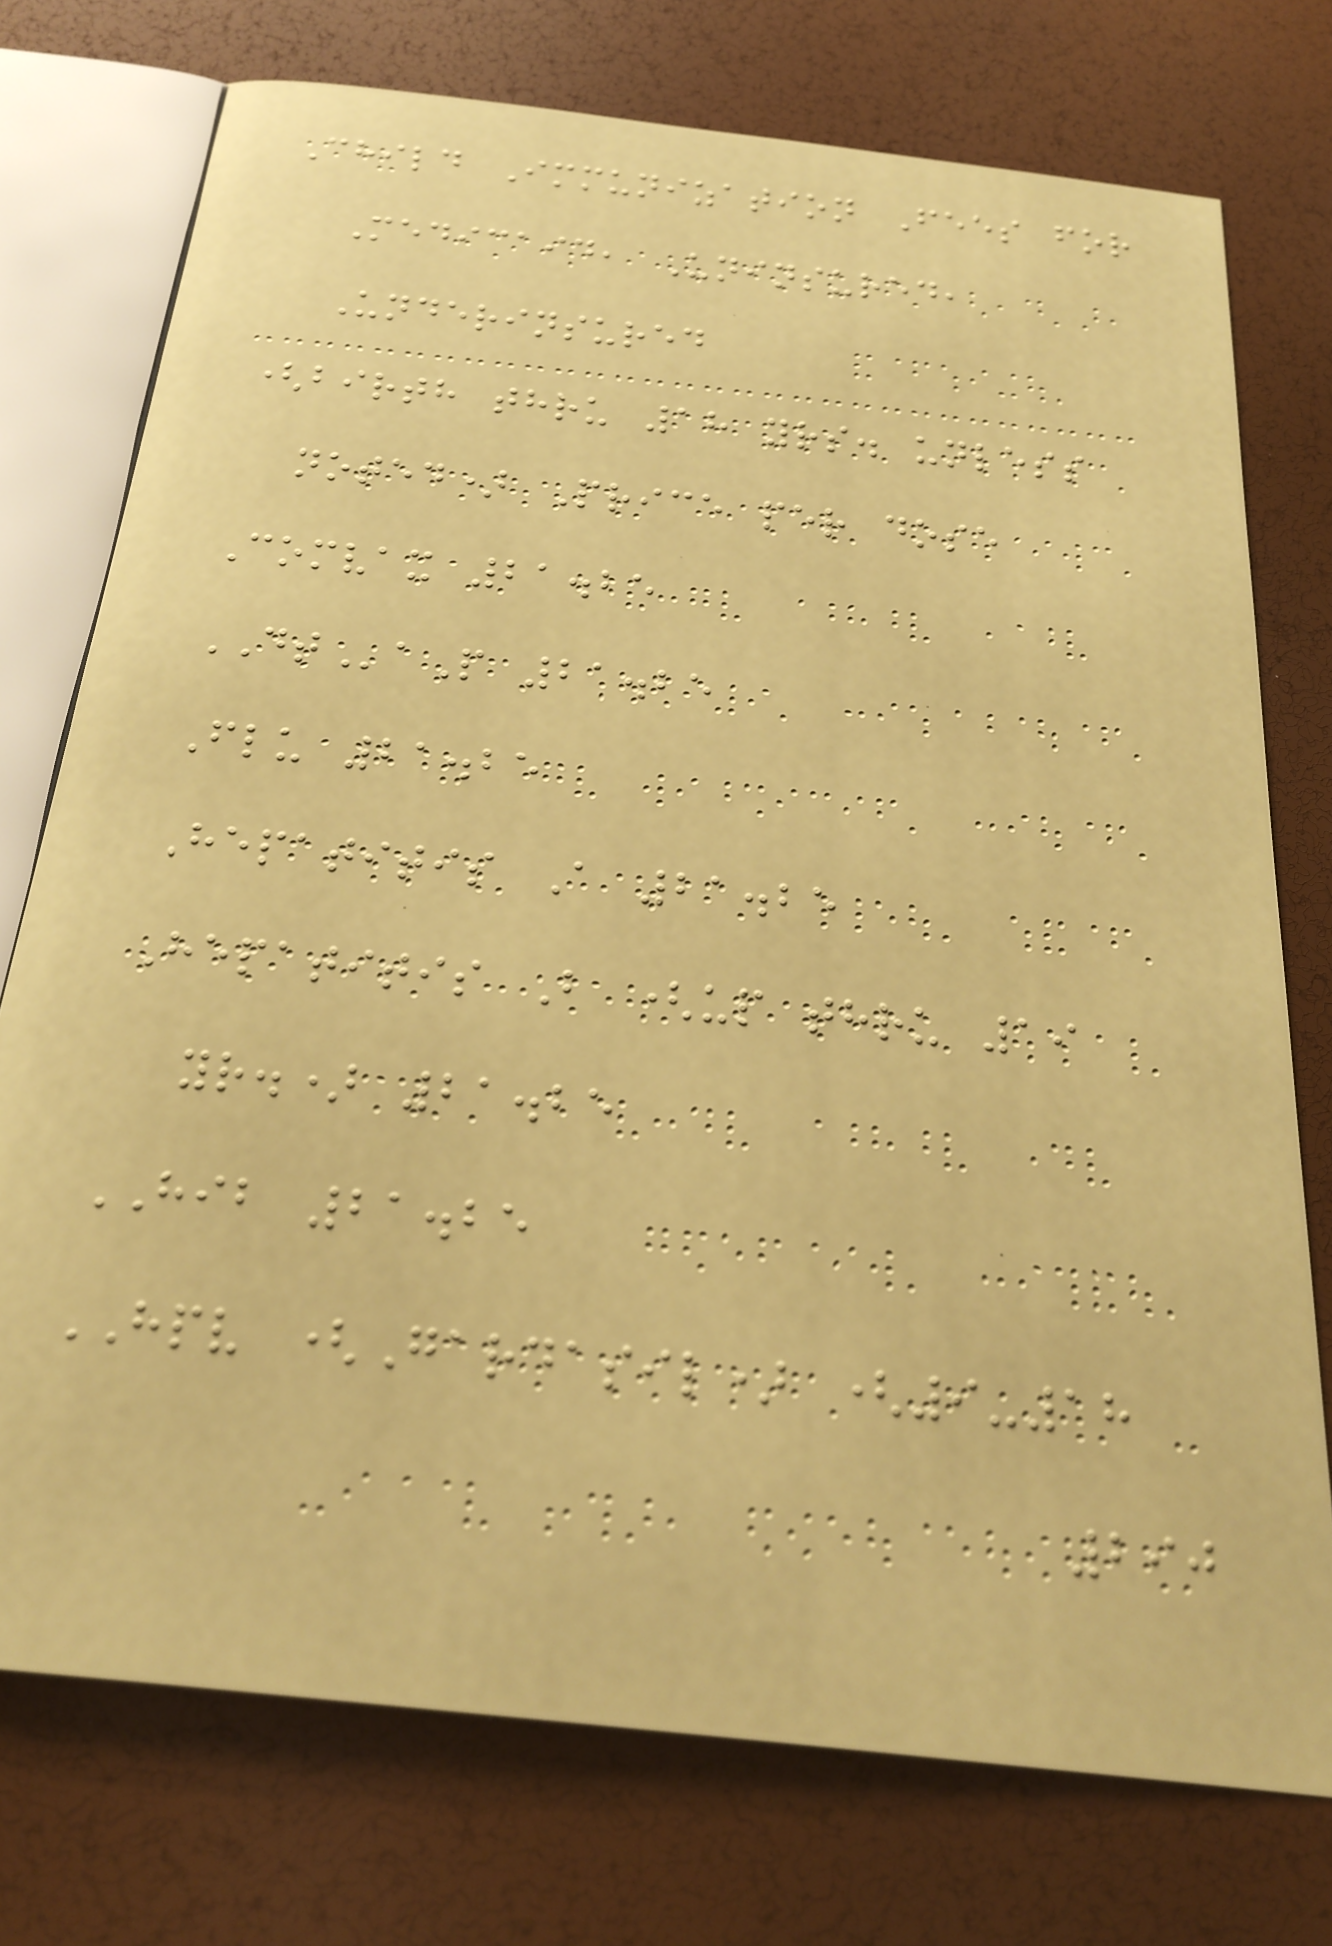Child Immunization Fees for
Medicaid, Uninsured,
Underinsured
(birth thru 18 yrs. unless
noted) Price per dose
Comvax 21.25
DTaP 21.25
Flu 21.25
Hepatitis A 21.25
Hepatitis B (up thru 19
yr.) 21.25
HIB 21.25
HPV (Gardasil) (9-18
290
